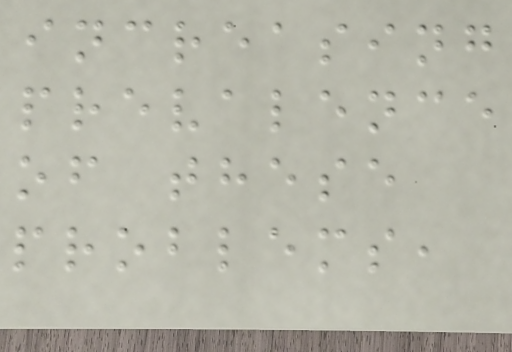increasing
prevalence
of these
problems,
